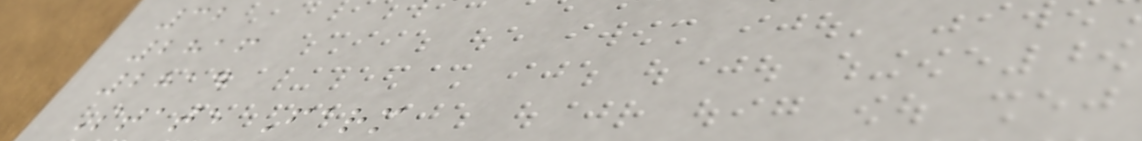32
2816
2814
State Farm
